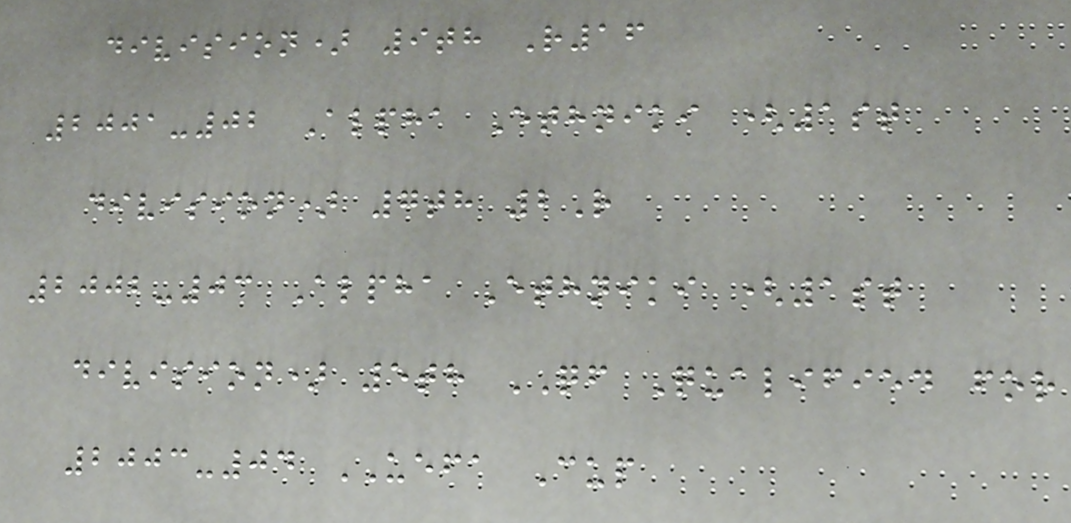division) 9th R16
2001-02 Alpha Ethniki (1st
division) 7th 2R
2002-03 Alpha Ethniki (1st
division) 5th QF Qualified for
2003-04 UEFA Cup
